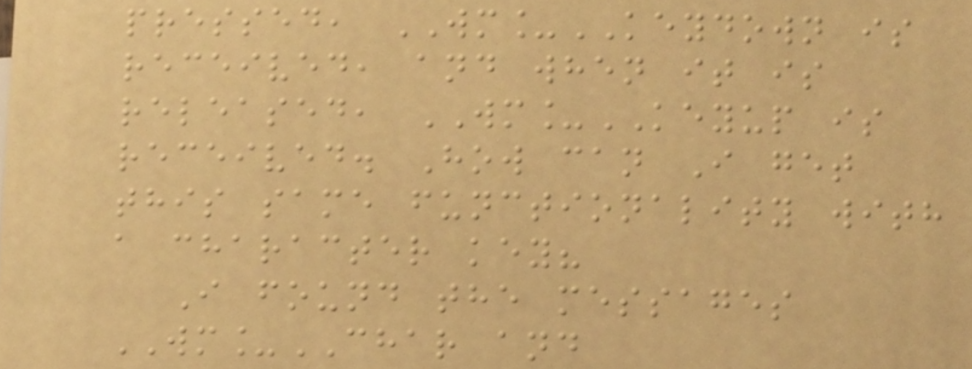pressed, WM_KEYDOWN is
received, and when it is
released, WM_KEYUP is
received. How can I get
this same functionality with
a character key?
I found the messages
WM_CHAR and
